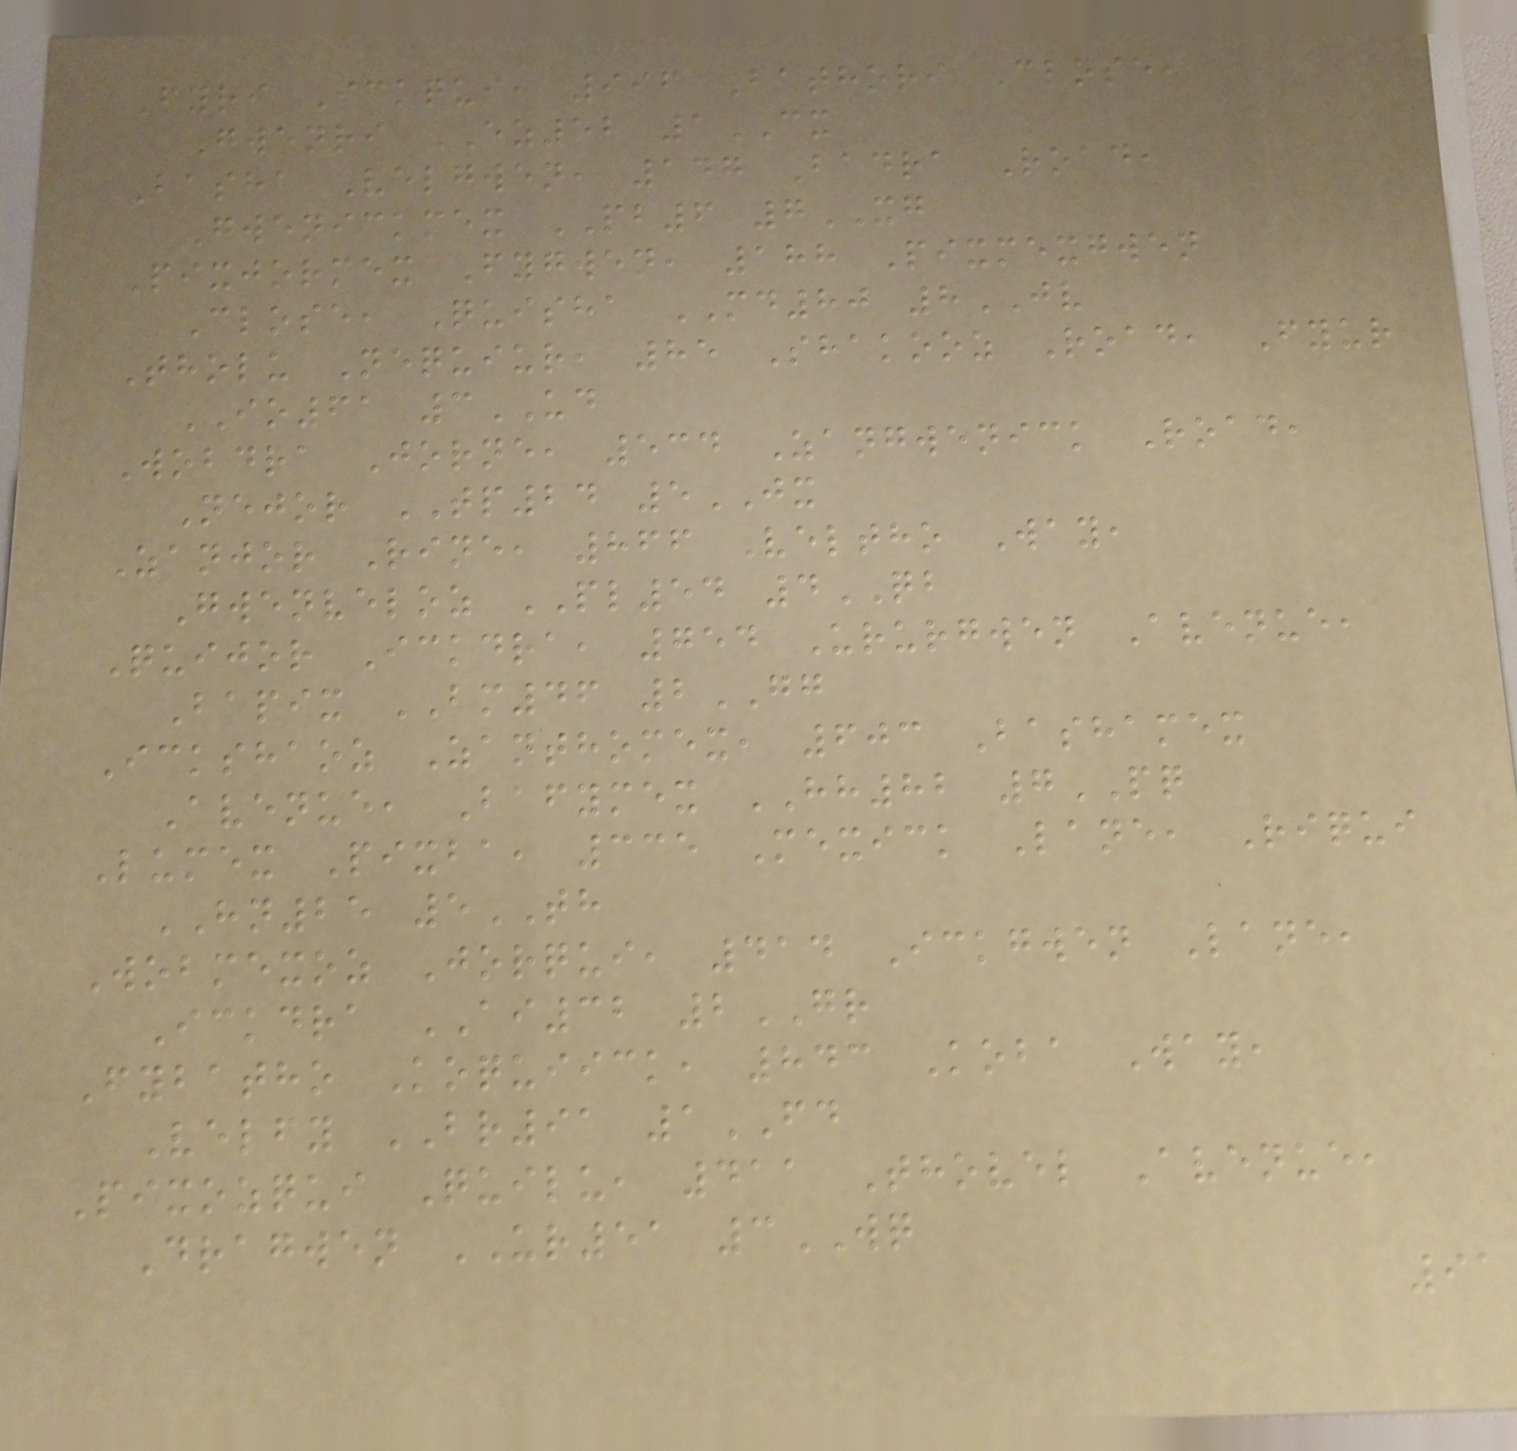Fyri Ickqui, 996 Bathori Close,
Gwenri EZ52 1CX
Basha Velgwen, 147 Badra Road,
Gwenickmex PB6 7XG
Pixjormex Fygwen, 188 Pixmexgwen
Close, Quisha MD80 8JV
Tholu Nequiur, 85 Shakooz Road, Fyur
IO61 3UD
Wobdra Jorne, 534 Zangwenick Road,
Nejor TP24 5JX
Zanjor Rine, 866 Veltho Way,
Gwenveloz PL54 4QB
Quijor Ickdra, 754 Ururgwen Avenue,
Bapix BM46 2GG
Ickshaoz Zanthomex, 603 Bashamex
Avenue, Bafymex HH82 7PQ
Lumex Pixba, 335 Mexick Lane, Riqui
HN25 5TH
Wobmexoz Jorqui, 414 Ickgwen Lane,
Ickdra AI32 2GR
Fybatho Koquiick, 843 Koba Way,
Velfy BR91 1FD
Pixozqui Quilu, 411 Thovel Avenue,
Dragwen UR51 3WQ
91
